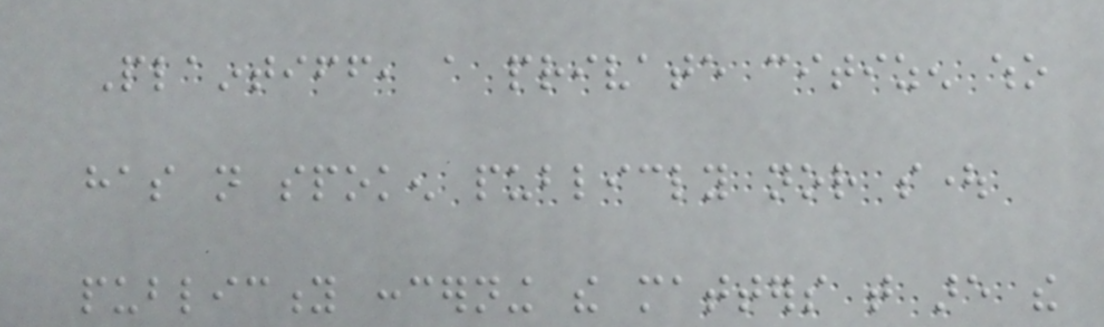Plaintiff, a private citizen who
has not spoken publicly nor sought
publicity concerning the matters that are the
